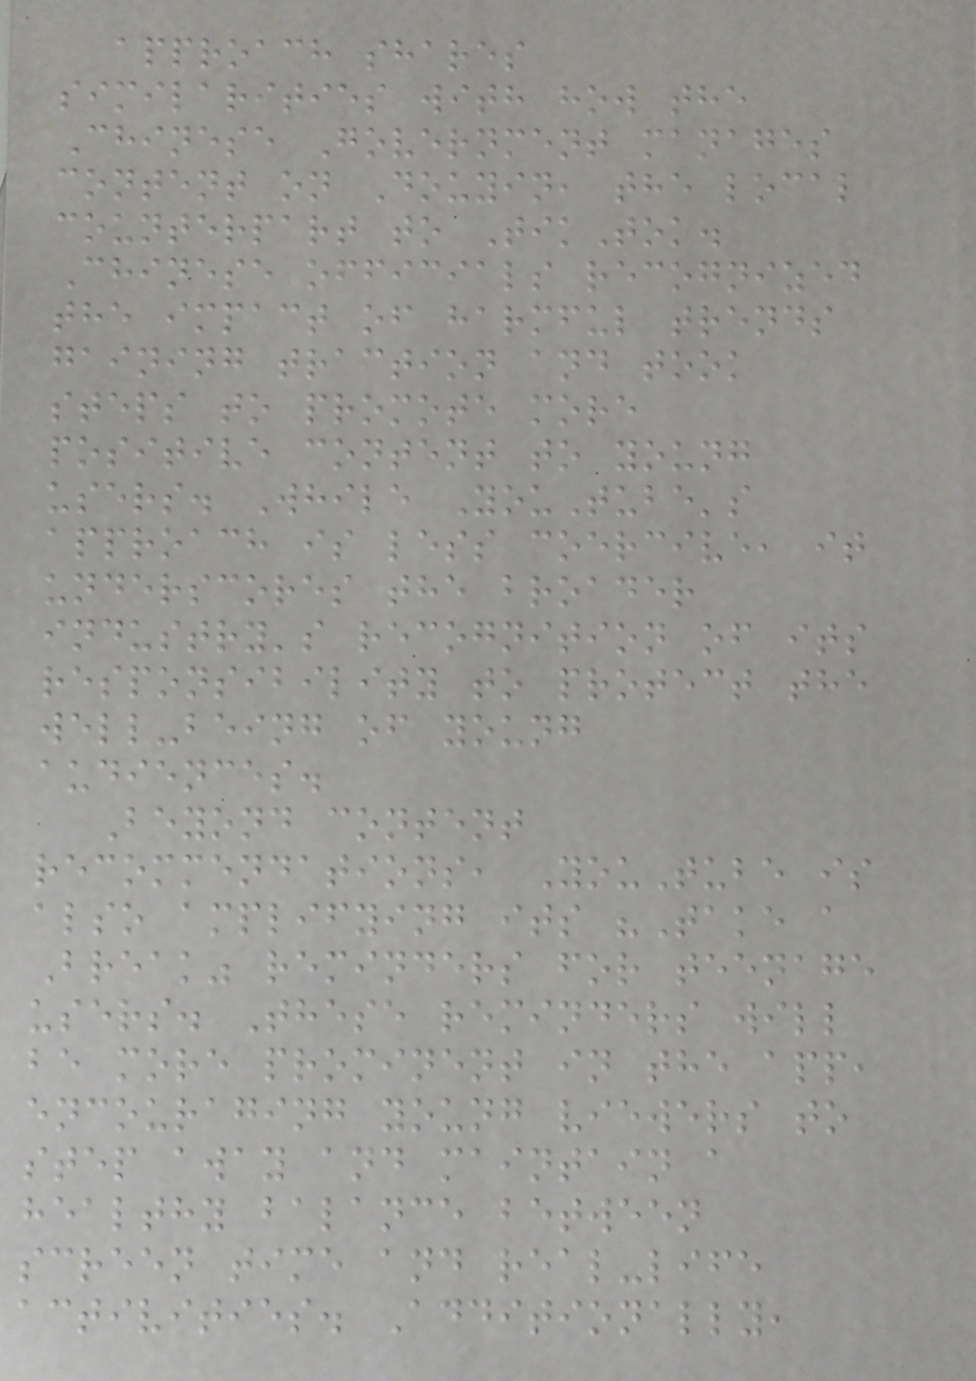approach shares
similarities with how the
Chinese Government manages
content on Douyin, the local
counterpart to TikTok.
Chinese officials recognized
the impact of harmful trends
gaining traction and took
steps to promote more
positive content to young
users. While YouTube's
approach is less coercive, it
underscores the broader
industry's recognition of its
responsibility to protect the
well-being of young
audiences.
Beyond content
recommendations, YouTube is
also amplifying its "Take a
Break" reminders for teenage
users. These reminders will
be more prominent in the app,
encouraging young viewers to
step away and maintain a
healthy balance between
screen time and real-life
activities. Additionally,
